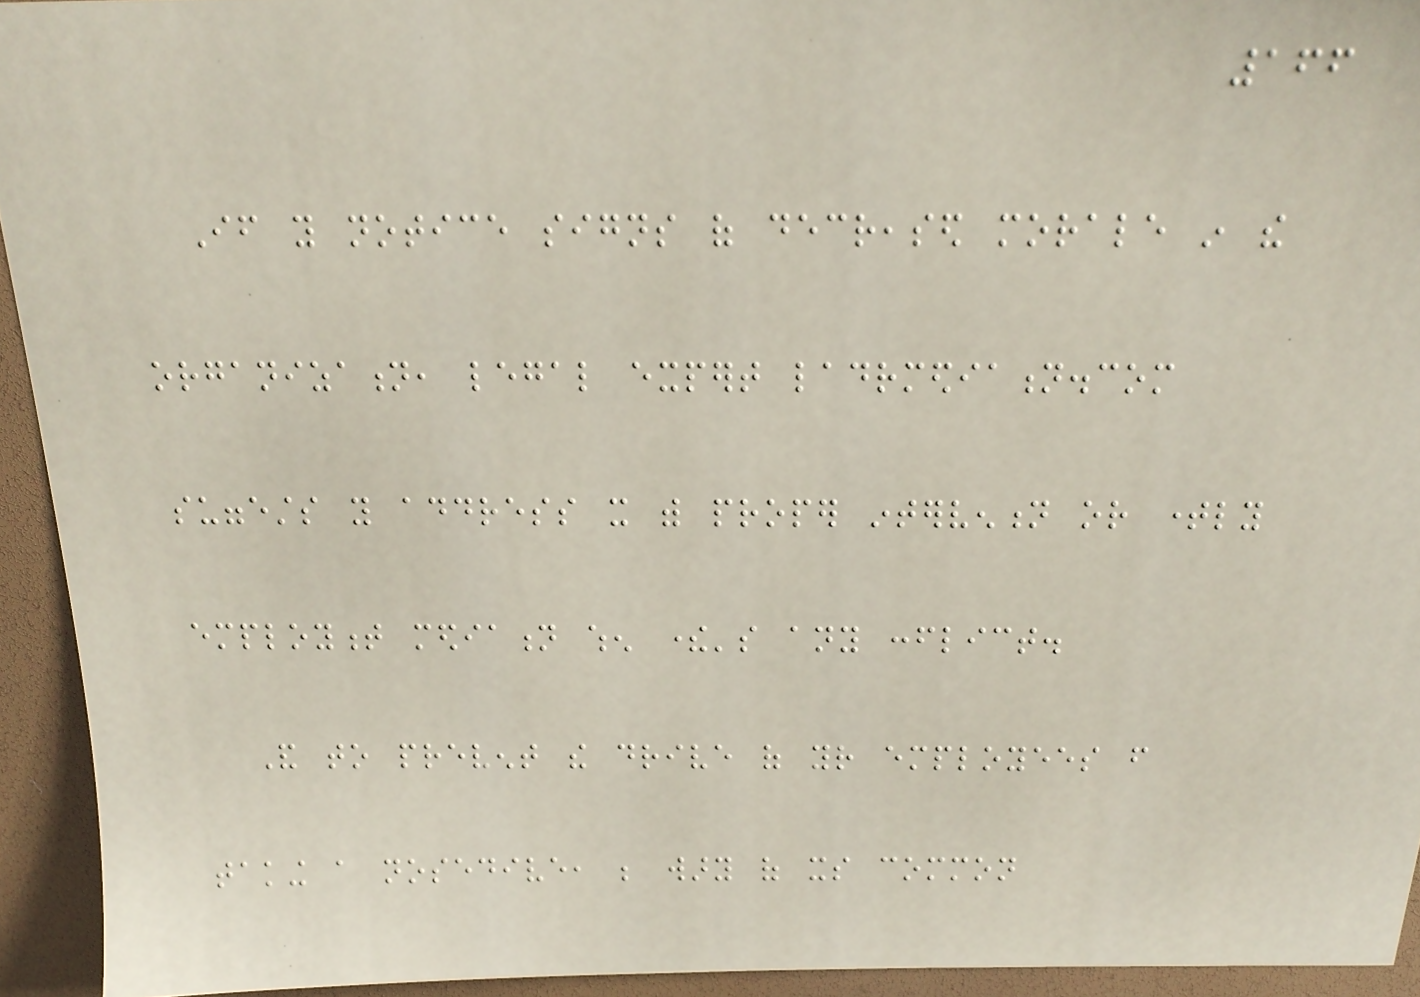166
If you notice signs of decreased morale in the
organization, legal expert ladrmediation.com
suggests you address it with proper intervention or timely
employment mediation when there's any conflict.
And to prevent the drive of your employees from
taking a nosedive, be wary of its common
